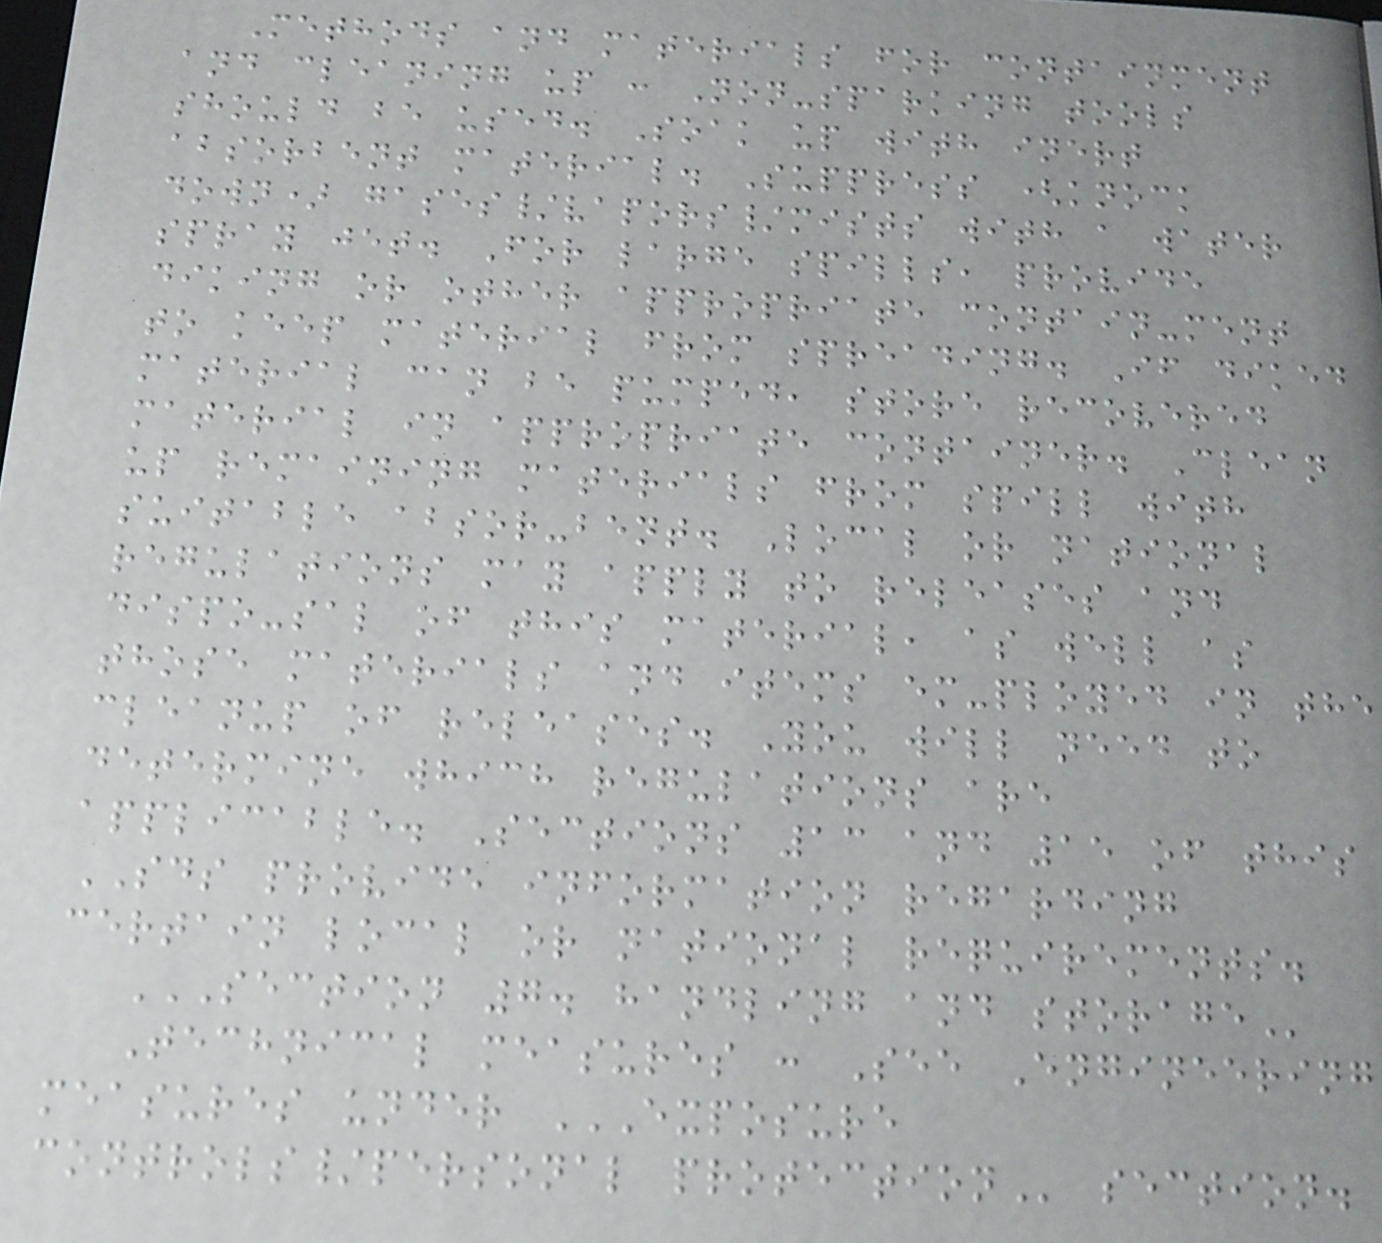Methods and materials for containment
and cleaning up : Non-sparking tools
should be used. Soak up with inert
absorbent material. Suppress (knock
down) gases/vapors/mists with a water
spray jet. For large spills, provide
diking or other appropriate contain-ment
to keep material from spreading. If diked
material can be pumped, store recovered
material in appropriate container. Clean
up remaining materials from spill with
suitable absor-bent. Local or national
regulations may apply to releases and
dispo-sal of this material, as well as
those materials and items em-ployed in the
cleanup of releases. You will need to
determine which regulations are
applicable. Sections 13 and 15 of this
SDS provide information regarding
certain local or national requirements.
SECTION 7. HANDLING AND STORAGE
Technical measures : See Engineering
measures under EXPOSURE
CONTROLS/PERSONAL PROTECTION section.
